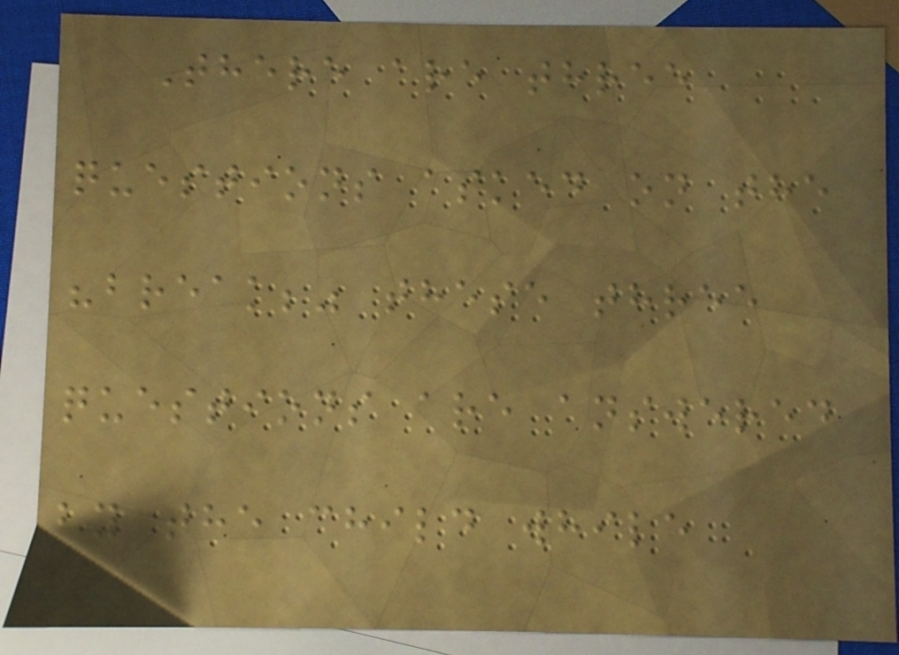There are three
questions asked on the
"break;" these three
questions are answered
by the child while
